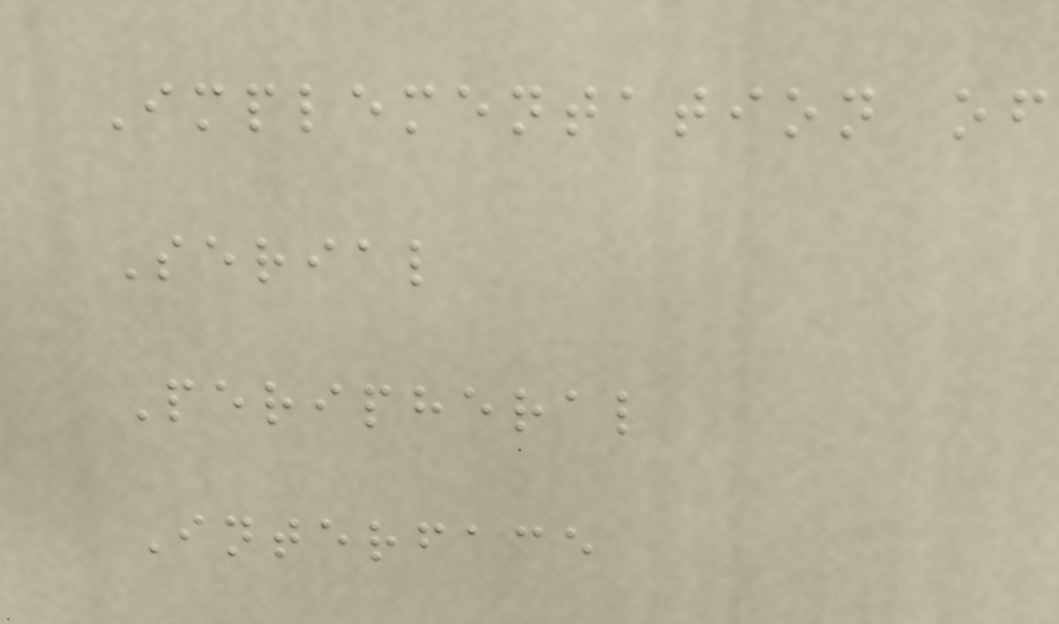Implementation of
Serial
Peripheral
Interface
